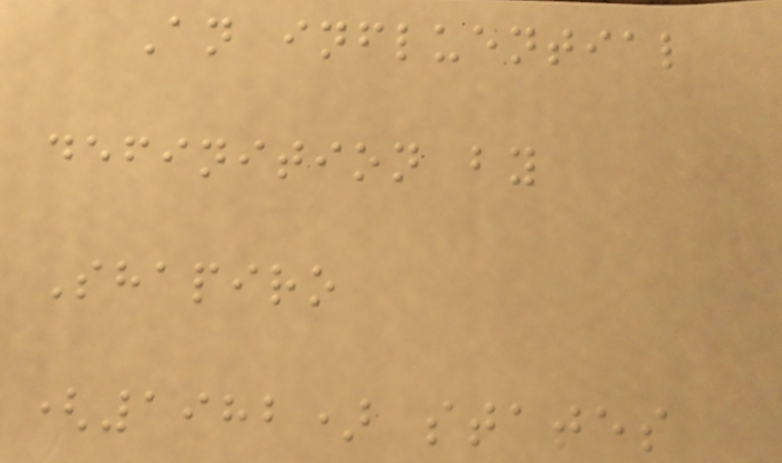An influential
definition by
Shapiro
(1982) states
